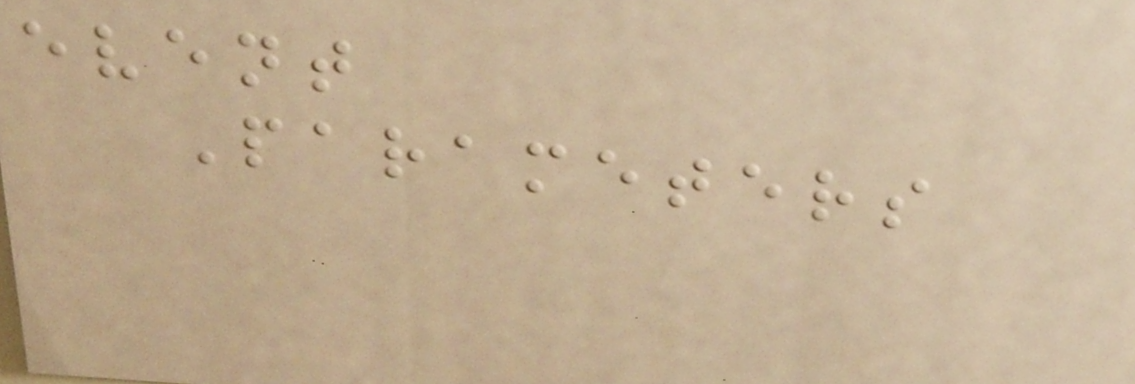event
Parameters
